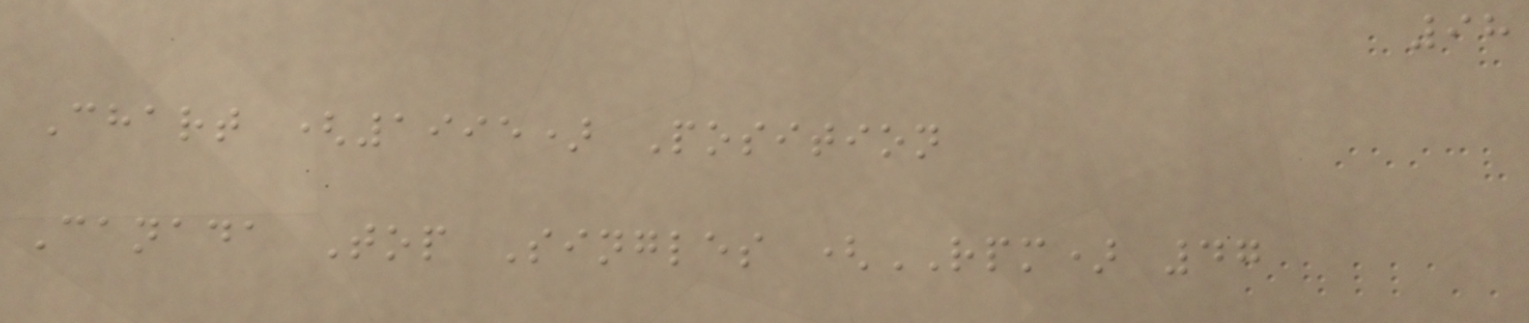98
Chart (1995) Position
Canada Top Singles (RPM) 47
